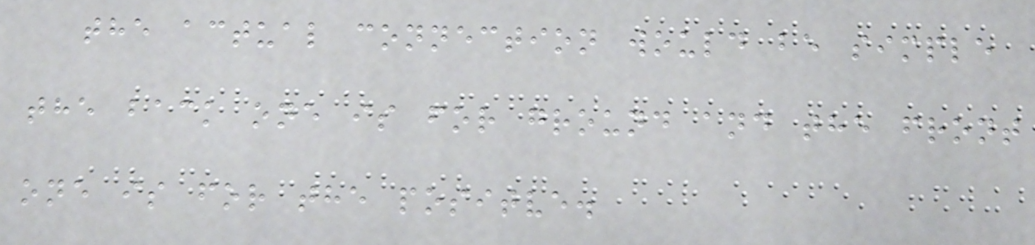the actual connection would be simple
the back one is for ground and the front
one is for the positve.
